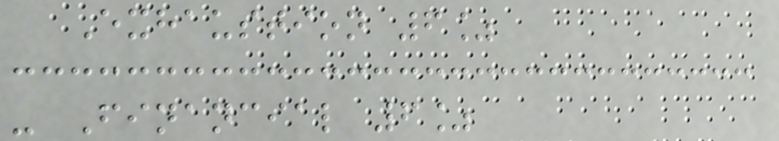Exhaustion 6%
- Financial 6%
